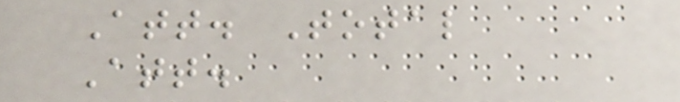Att. Total
Att.
